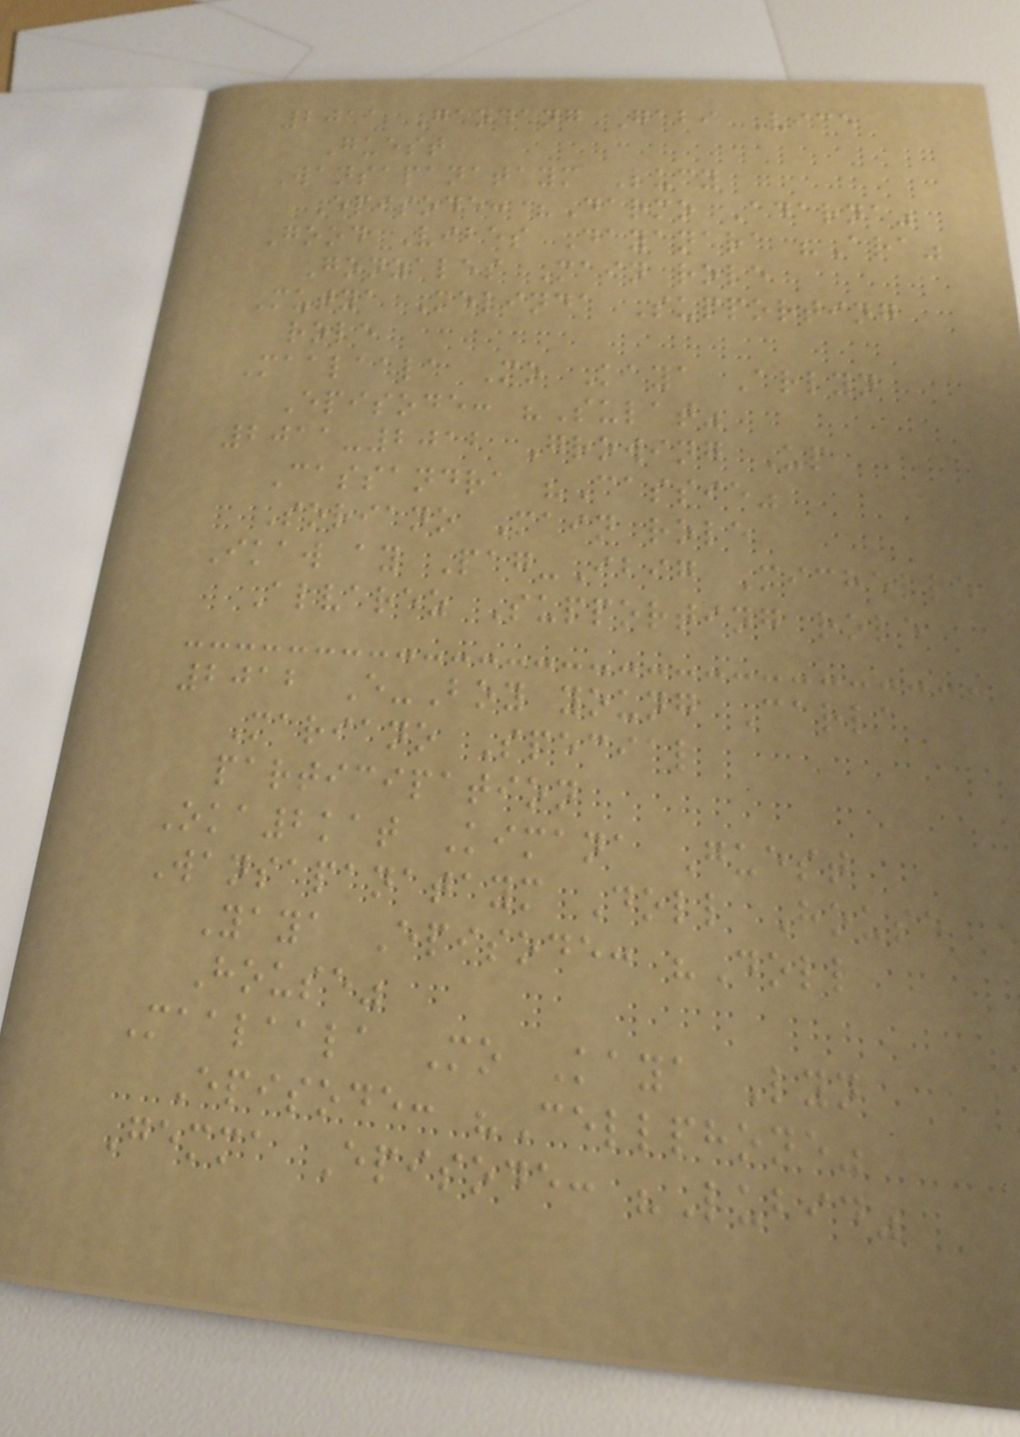2011 Gandang Gabi Vice
Guest
Wansapanataym Lucy
Episode: "Darmo Adarna"
Good Vibes Dayanara "Ara"
Gonzales Main role
Mutya Melinda Supporting
role
Maalaala Mo Kaya Arlyn
Episode: "Sulat"
2011-2012 Growing Up
Cassandra "Cassie"
Soriano Main role
Ikaw ay Pag-Ibig Michelle
Alvarez Supporting role
2012 E-Boy young Carla
Mariano Special
participation
Oka2kat Kimana Guest
Wansapanataym Doll House
Yaya Episode: "Doll
House"
Maalaala Mo Kaya Lyn
Episode: "Cellphone"
Gemma Episode: "Lubid"
